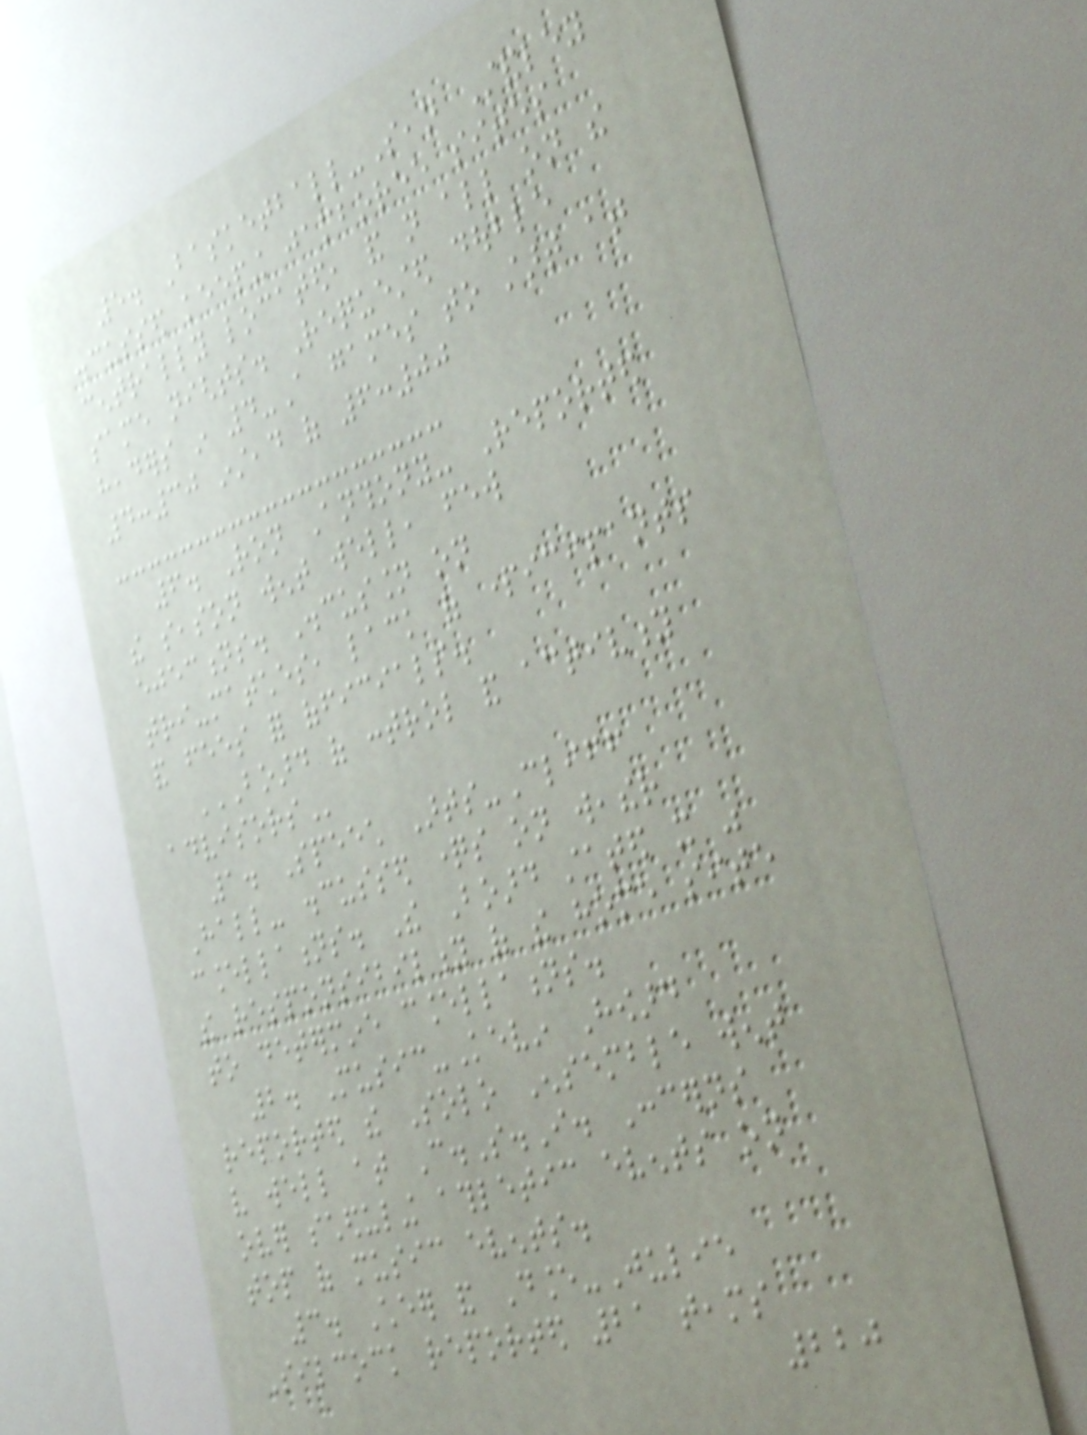5. Basketball-Sean Standley
discussed keeping jamboree sites
centrally located, and not all on the
same nights. Requested double
headers in 4-A games to start at
4:30 instead of 6:00
6. Ron Anthony- Reported
the season went well, few
ejections. Discussion on
tri-matches, lack of participants
and fees for officials.
BOARD OF CONTROL AND ACTIVITY
ADVISORS
1. Speech Arts-Cliff
Hall- discussed questions on weather
cancellations. The Board stated it was
the responsibility of the home site
to determine cancellations.
2. Music-Kevin Howard
reported the Solo Ensemble went
very well at C.S.I. Concerns
over scheduling athletic events on
top of music events.
3. Cheer and Dance-Julie
Silcock reported 21 teams
220
